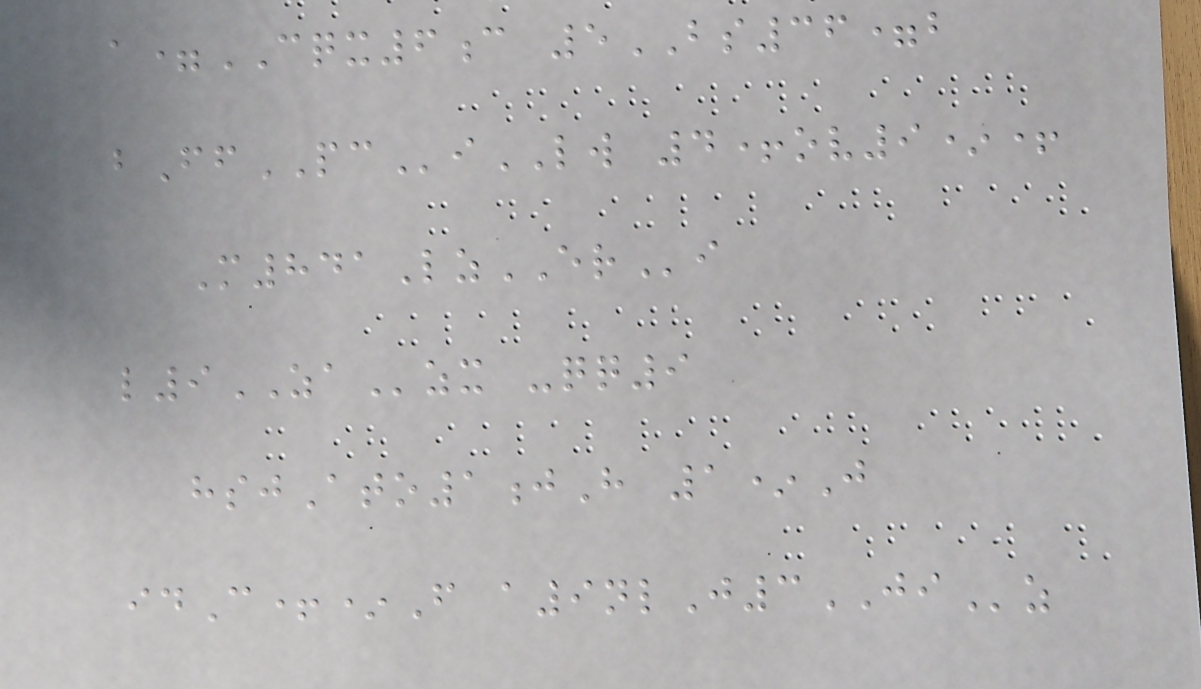a=CQX6c 5BS36=b
bFfPCiLW 4+ov9*+
M841LzERi
l9ZAzx -qq9
hsjAto1jH 1*J
idC+*F a9nlJ3JIz
